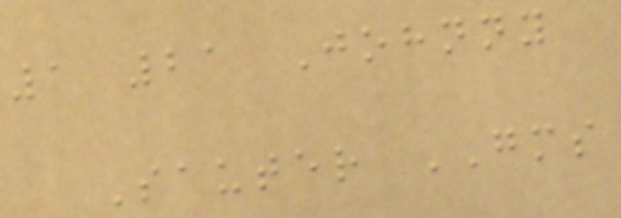1 21 Johnny
Sauter GMS
